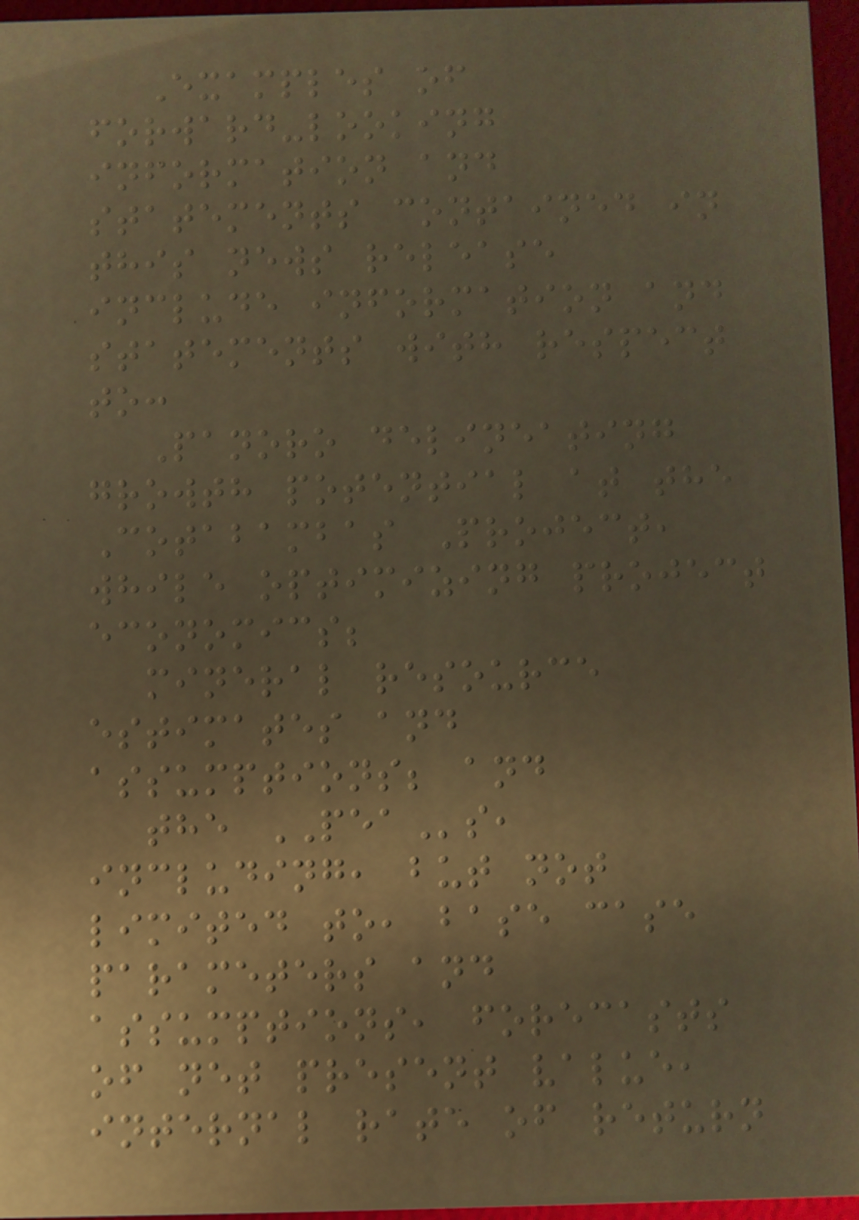Examples of
forward-looking
information and
statements contained in
this news release
include information and
statements with respect
to:
Panoro delineating
growth potential at the
Cotabambas Project,
while optimizing project
economics;
mineral resource
estimates and
assumptions; and
the PEAs,
including, but not
limited to, base case
parameters and
assumptions, forecasts
of net present value,
internal rate of return
